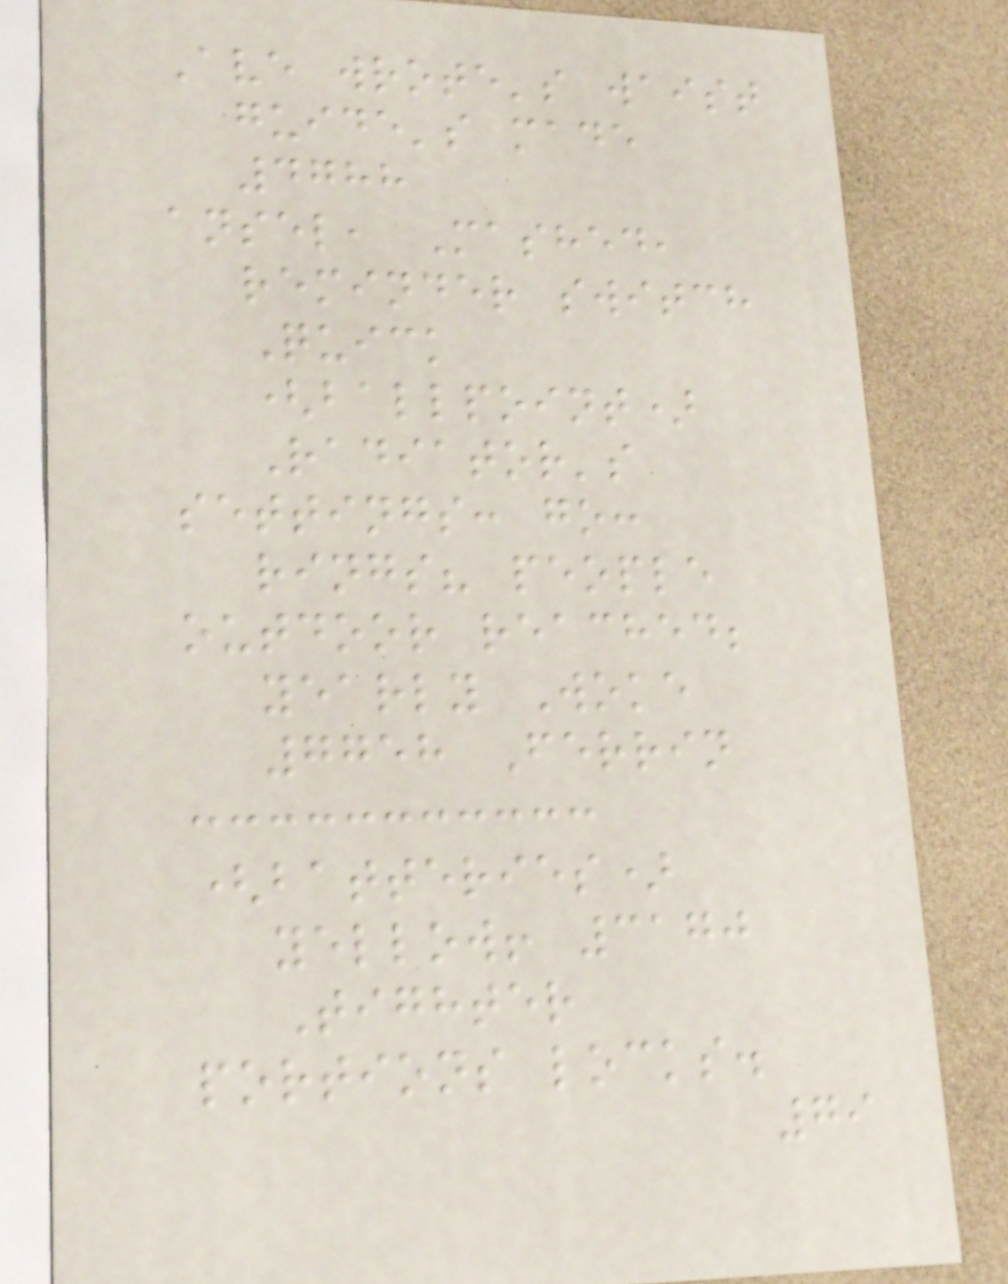Ave wrote's waist
guide's made
4788
ansel, Mashed,
reminder switch
Quick
(ballpoint)
Radiator's
settings: go:
rings? people
outdoor reached;
yearly Woke
7758 Ferrin
(batteries)
yellow! 3170
Tighter
portions locks.
79
